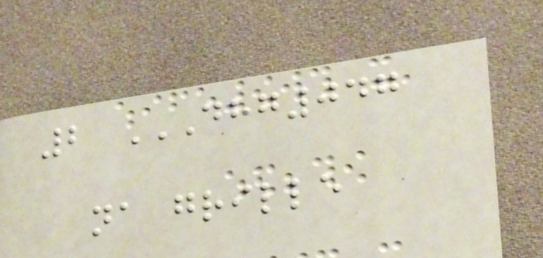2 DHG047
NA GRILLE
